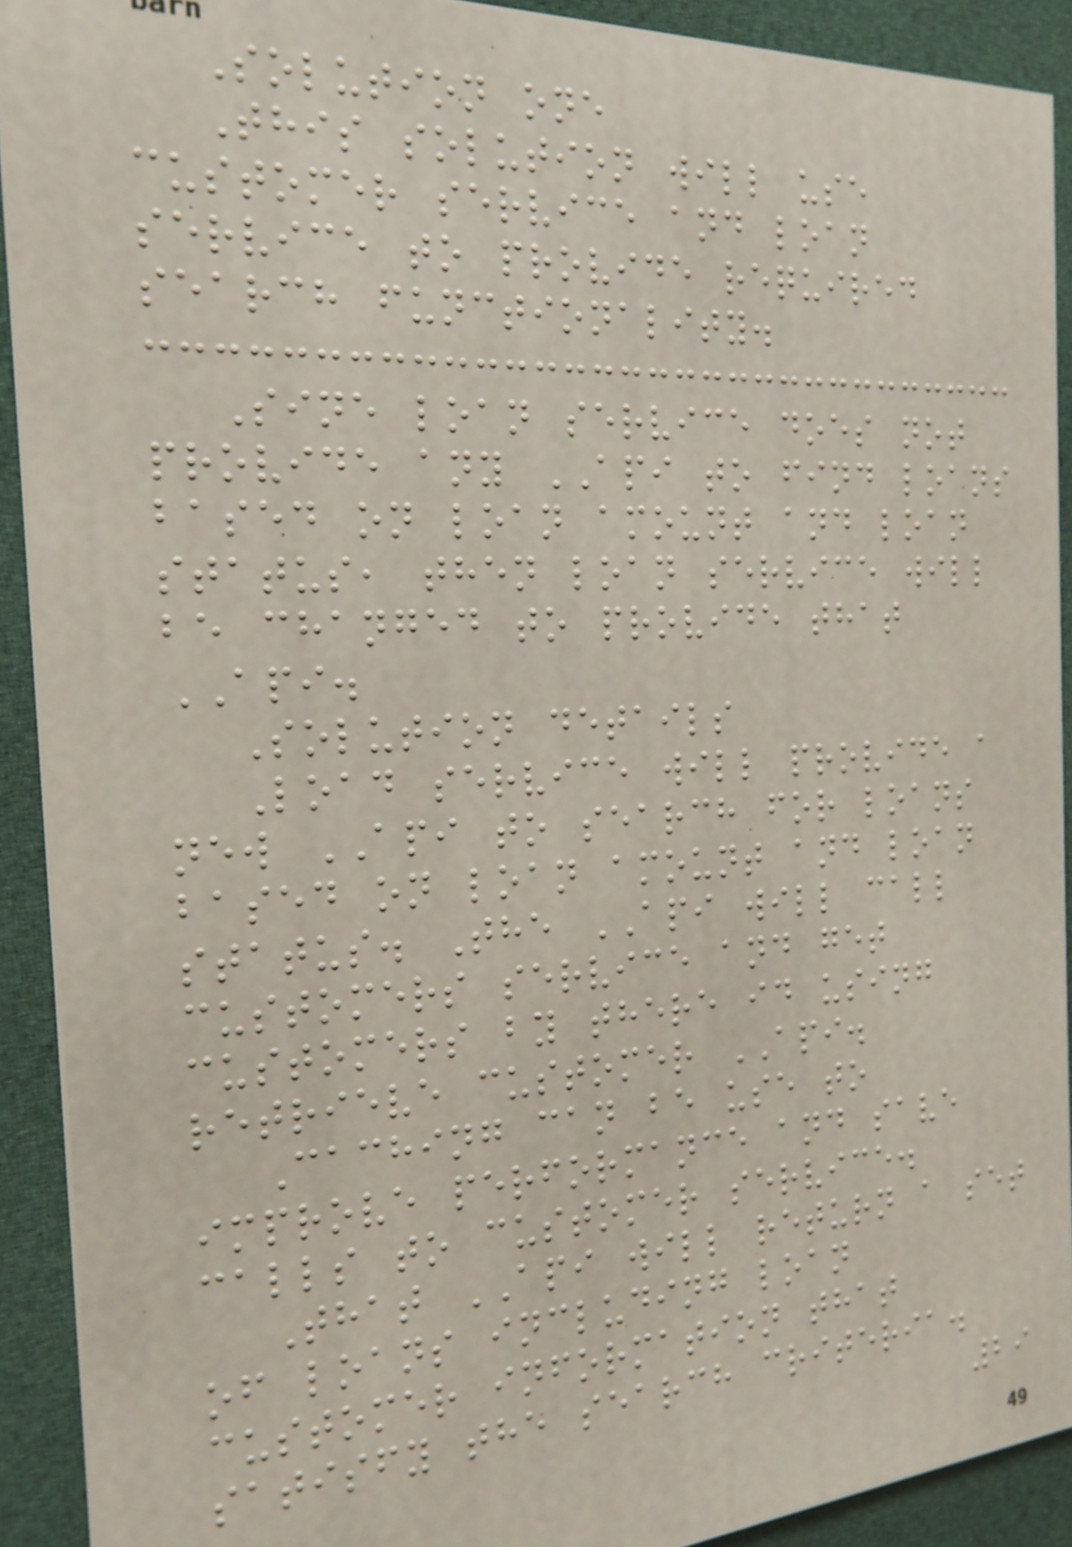Solution one
This solution will use
customer service and loan
service to provide required
search functionality.
Sine loan service does not
provide any API to find loans
based on loan amount and loan
status, then loan service will
be changed to provide that
API.
Solution details
Load service will provide a
new API to search for loans
based on loan amount and loan
status. The API will call
customers service and get
customers by there id using
retrieve customer API.
Caching can be use to
improve performance and save
calls to customer service.
That API will return a set
of loans including loan
customer information that
satisfy the search criteria.
29
